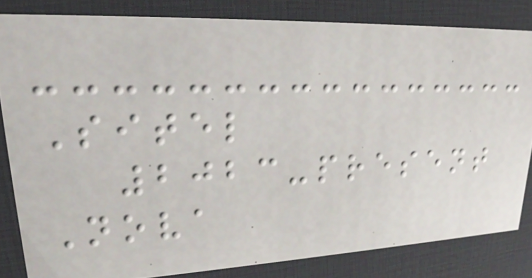Sitel
2023-present
Nova
